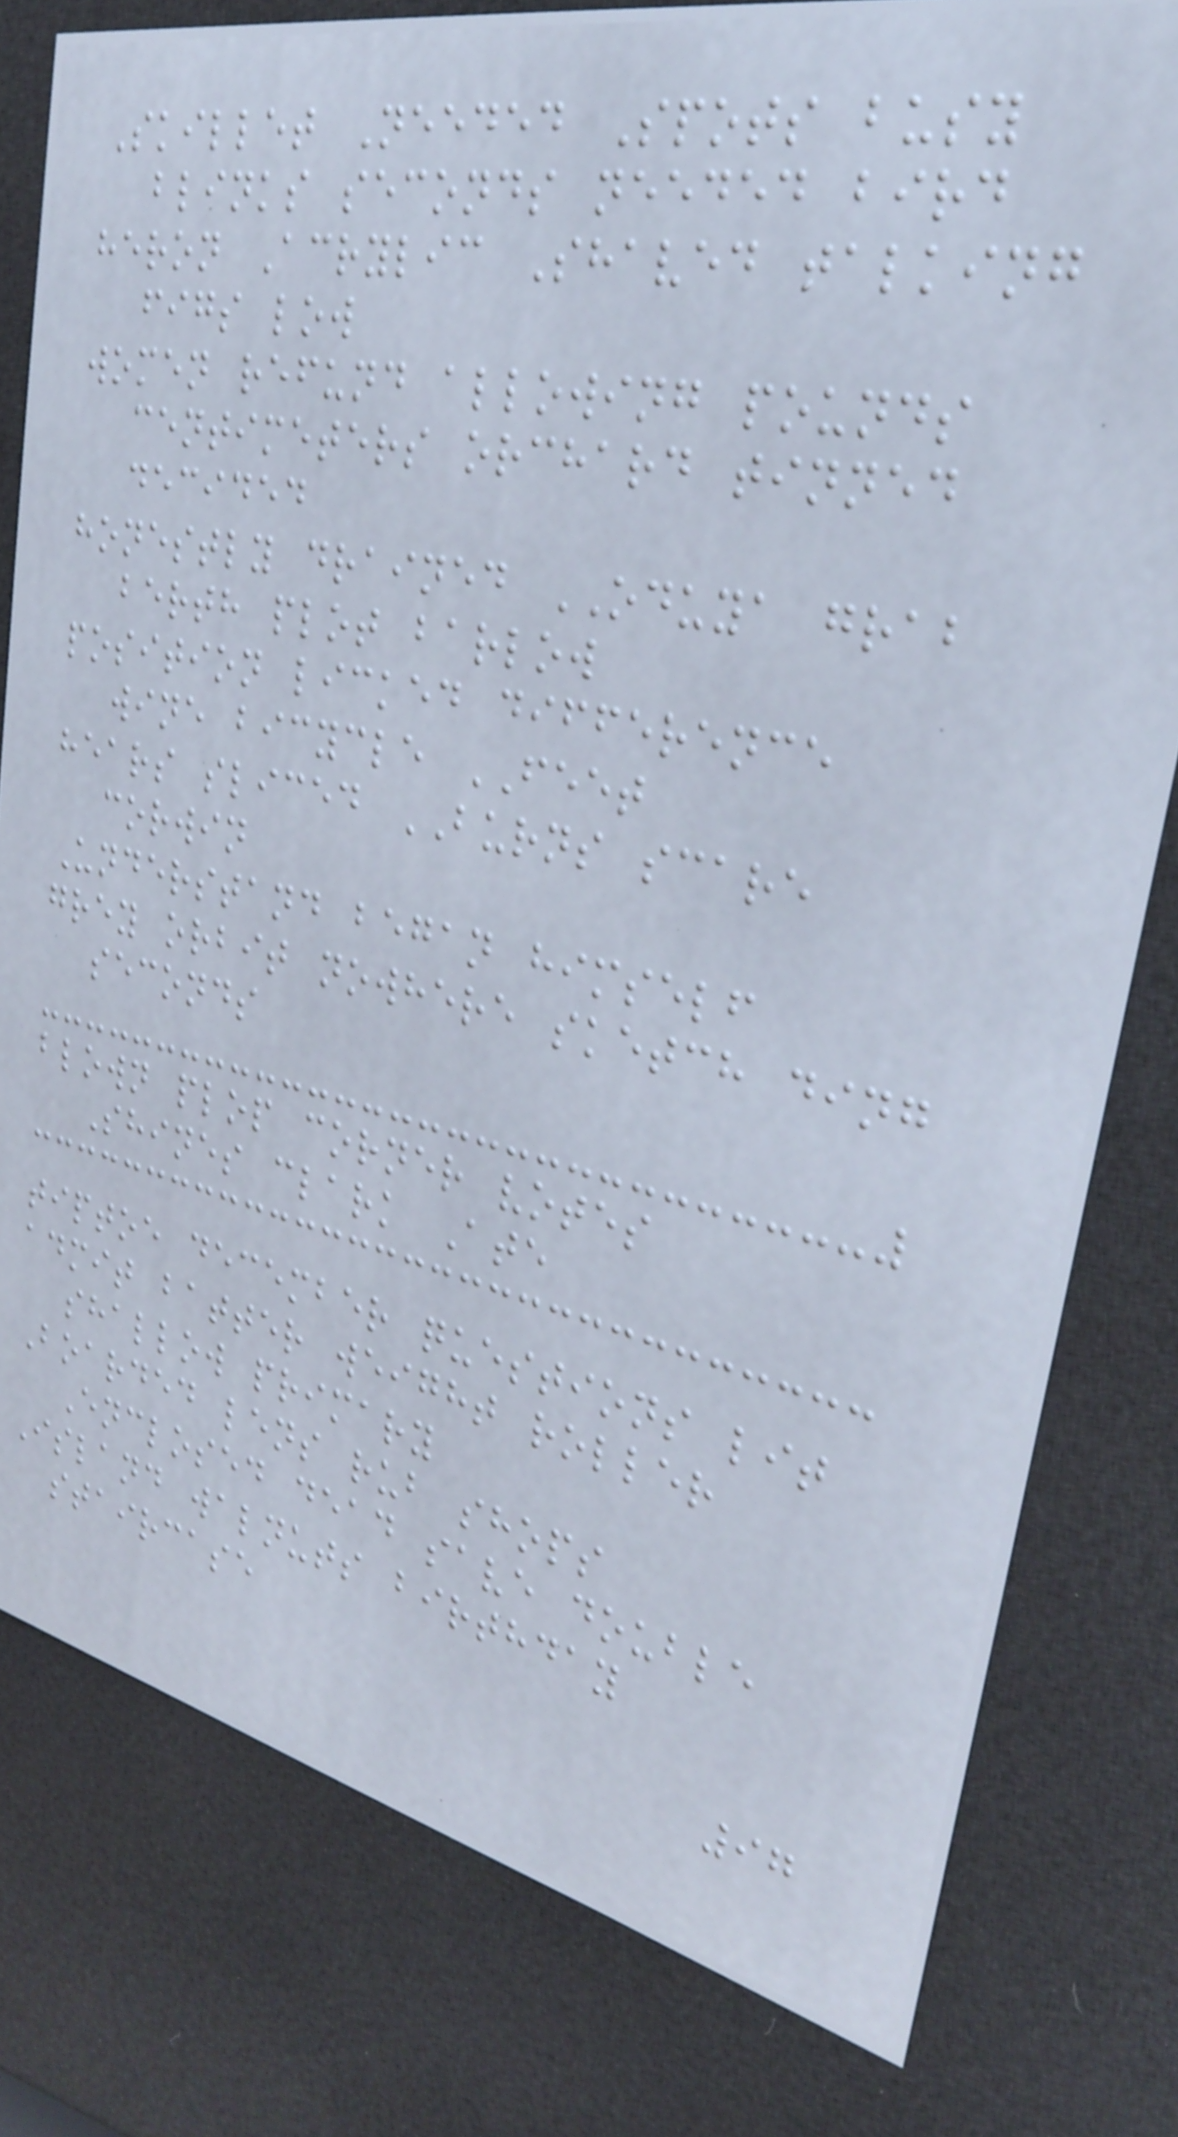Skillet Needed Spots busy
blinks seconds needed bird
heron Acrylic Shaved talking
figs low
women refund allowing pounds
centimeters orchard tinned
decided
honestly drained ODUYA grab
berth plot barlow
position licked difference
wine bicycle FEET
hears sliced BURNS scare
corwin
Understand began himself
grey orbit nowhere sketch ding
seconds
blown plop corner votes
Shines clark Ate
tiptoe december questions lit
admit batter weight roller
shallow primary
Boarded lens rub shops
Enclosed dead save double
Island walnuts birthday
staircase
97
